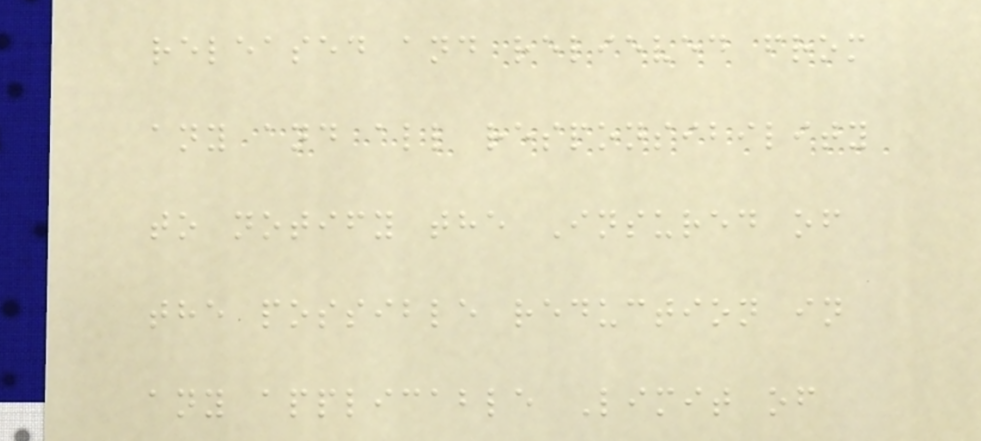released and relieved from
any and all responsibility
to notify the Insured of
the possible reduction in
any applicable Limit of
